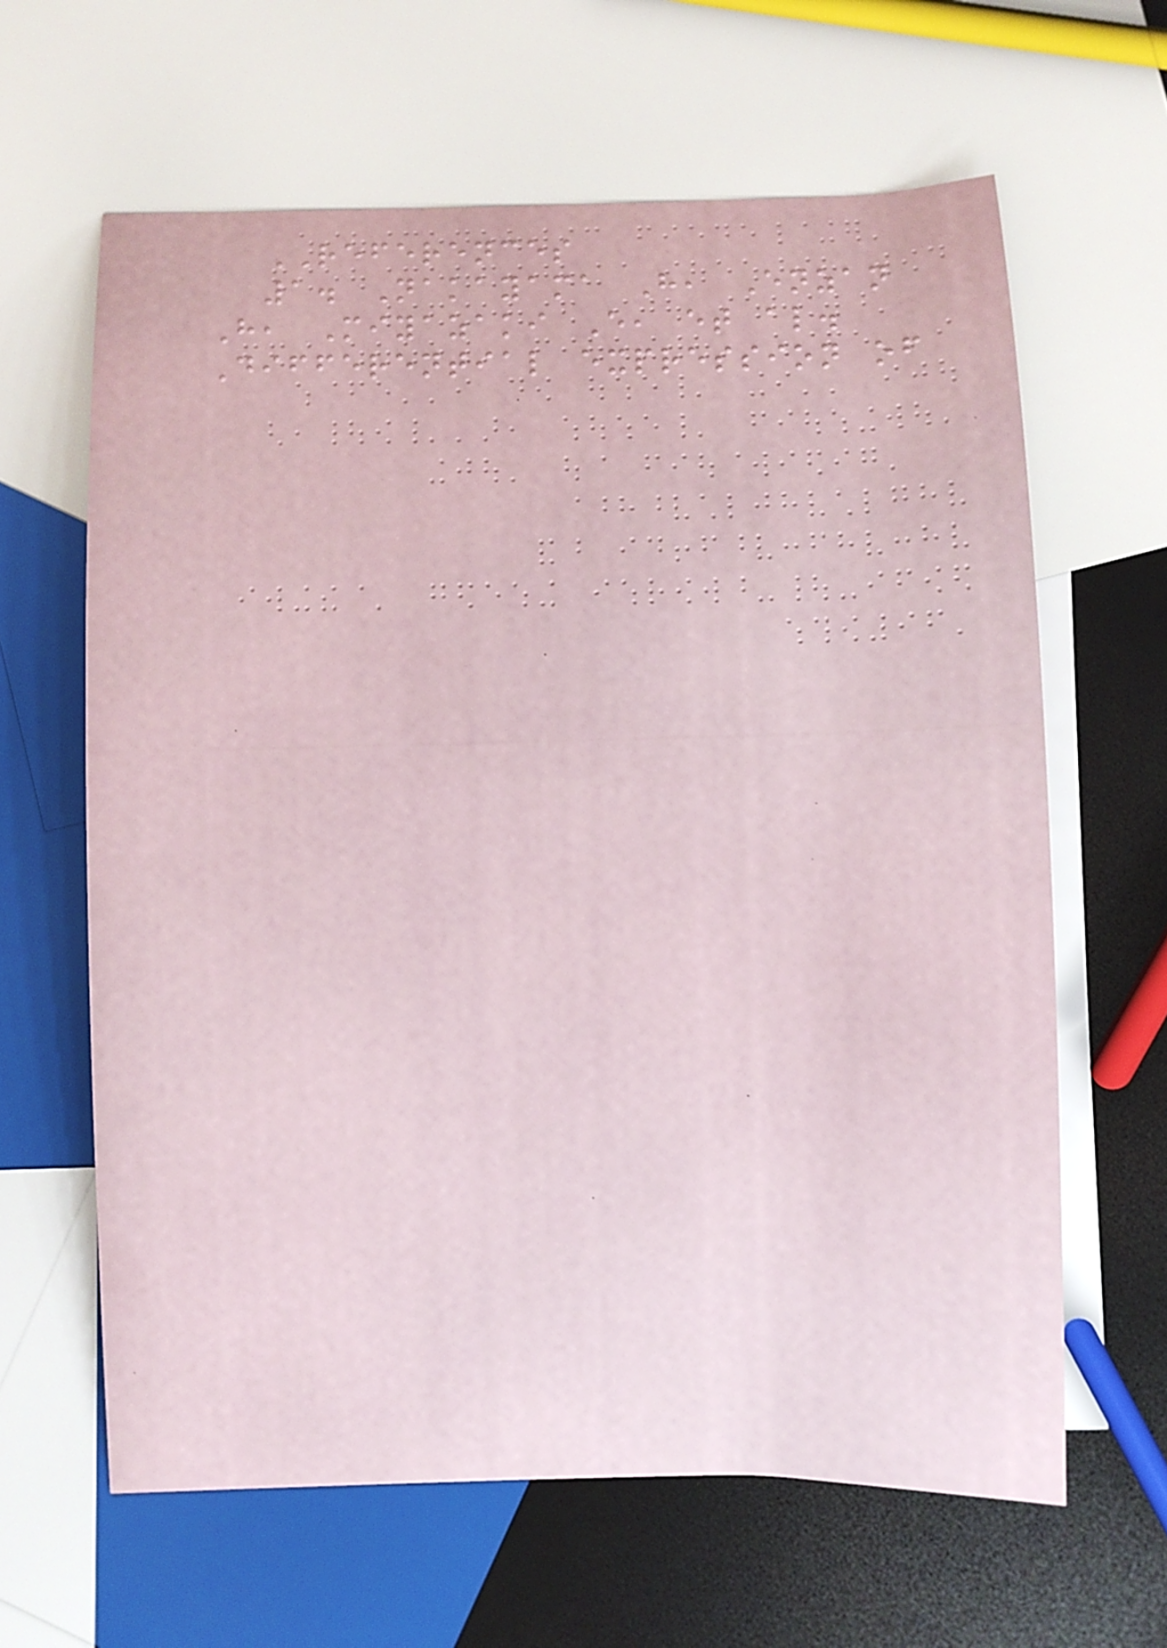REFERENCES
1. Nakayama H, Enzan
H, Miyazaki E, et al.
Differential expression of
